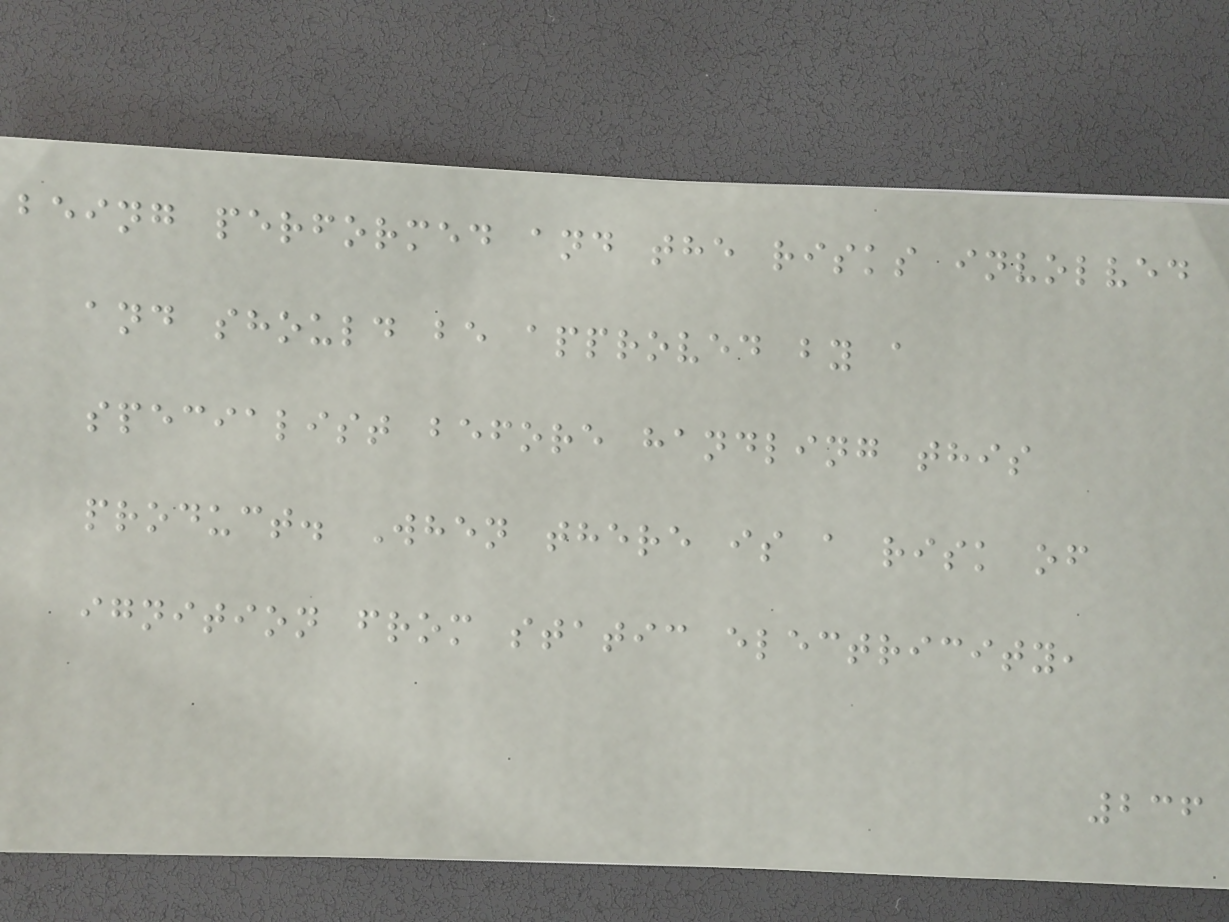being performed and the risks involved
and should be approved by a
specialist before handling this
product. When there is a risk of
ignition from static electricity,
236
